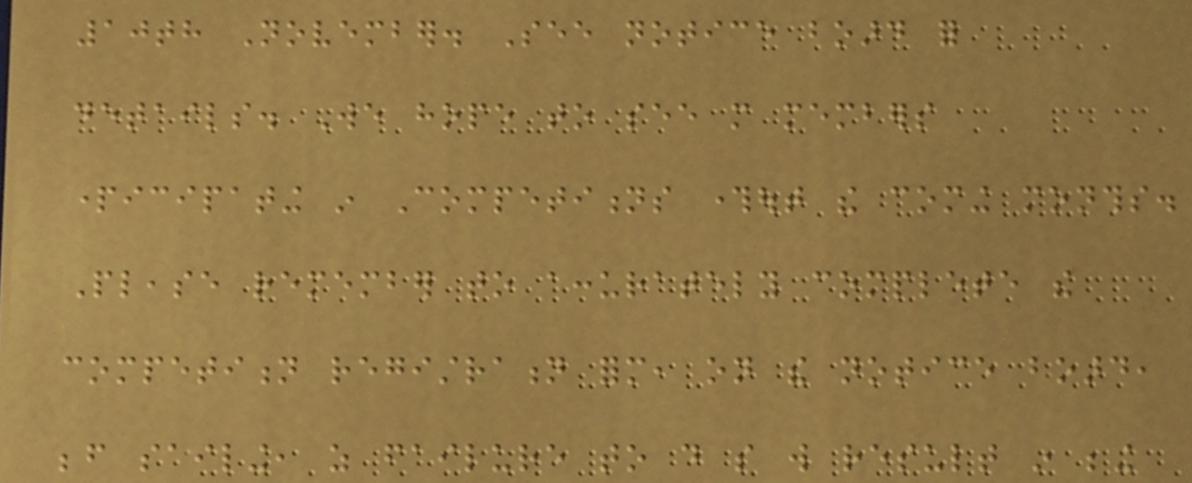10th November. See notice board for
details. We hope to see more members
participating in Competitions throughout the coming months.
Please remember to accurately complete the
competition registration form, on the notice board,
before sailing, as failure to do so will result in being
